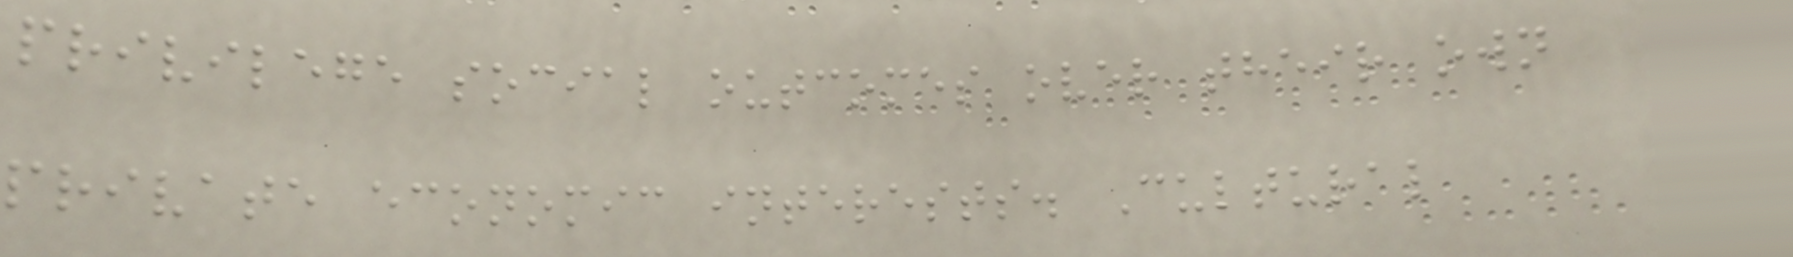privilege social outcomes over their own
private economic interests. Cultural
